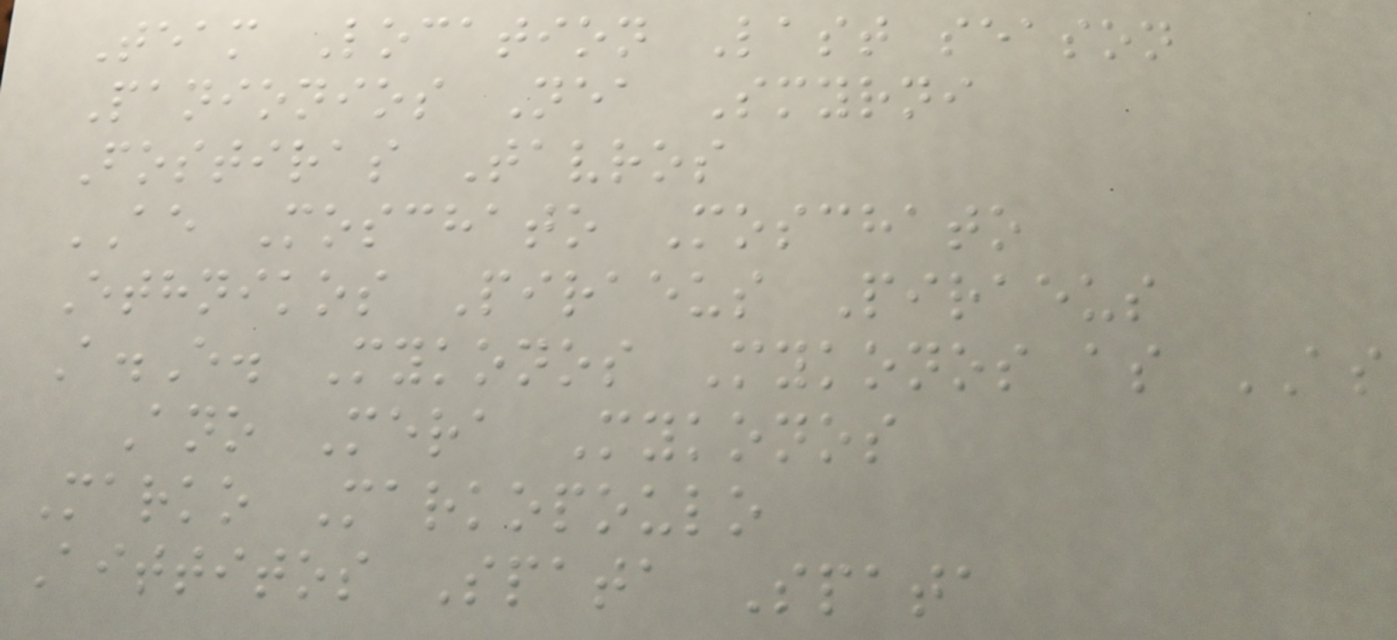Team Location Last season
Panionios Nea Smyrni
Fostiras Tavros
AE Moschato Moschato
Ethnikos Piraeus Piraeus
A.E. Mykonos Mykonos as AS
Ano Mera Mykonos
Marko Markopoulo
Aittitos Spata Spata
